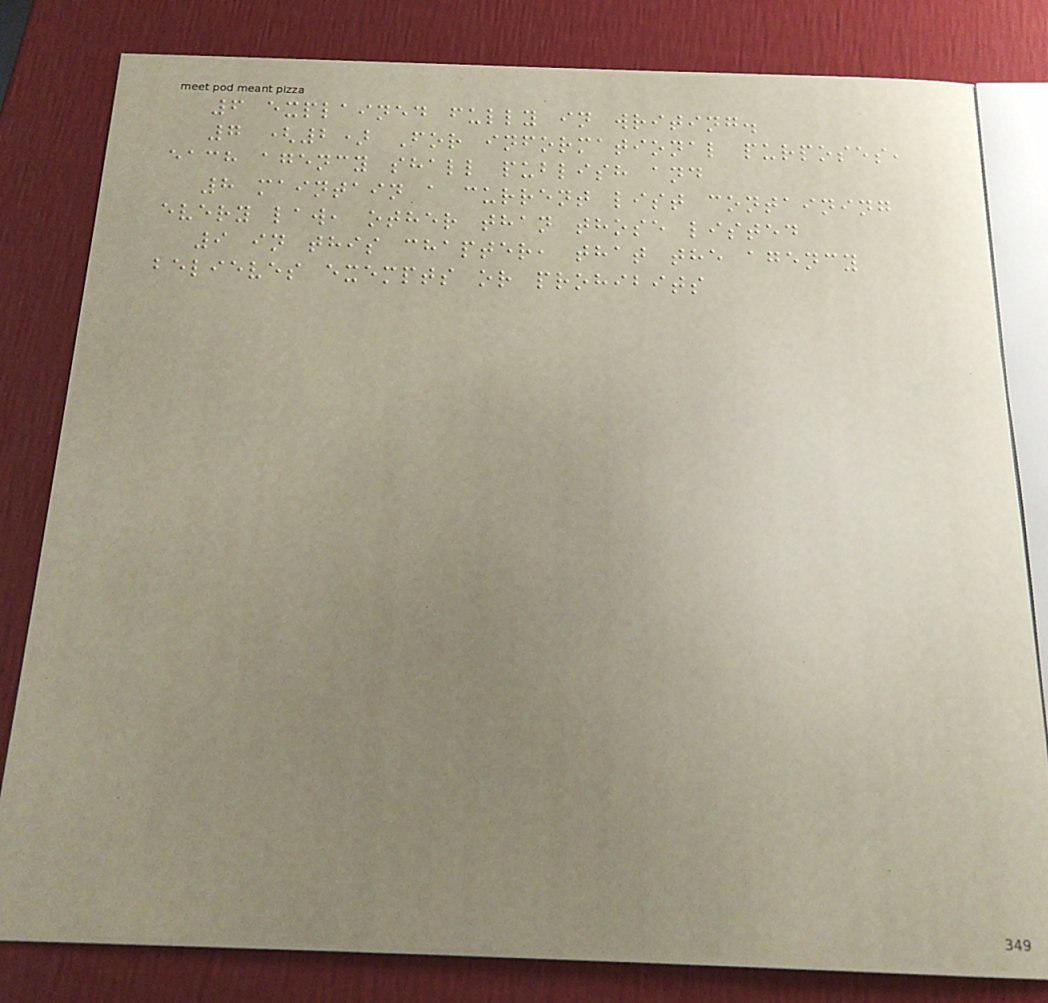6 explained fully in writing.
7 (2) For informational purposes,
each agency shall publish and
8 maintain a current list containing
every law, other than those listed
9 in this chapter, that the agency
believes exempts or prohibits
